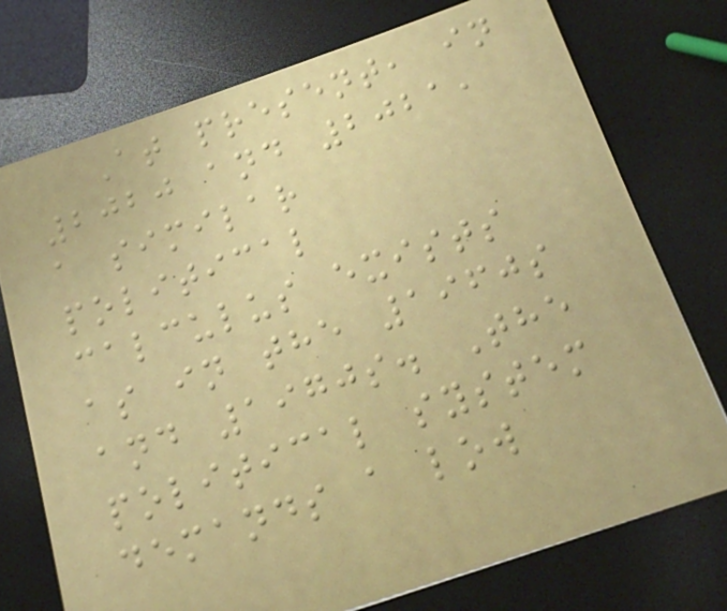At present, in
2020 and 2021,
a similar
political
calculus exists
as in the 1960s
and 1970s. The
political system
demands a low
